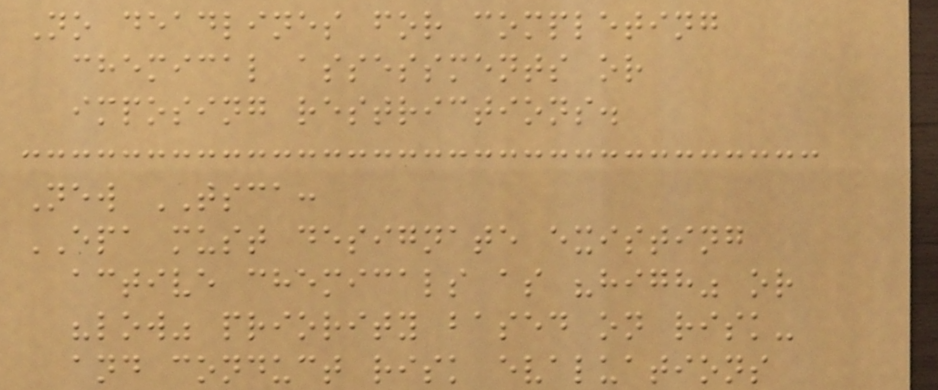No deadlines for completing
chemical assessments or
imposing restrictions.
New TSCA:
EPA must designate existing
active chemicals as "high" or
"low" priority based on risk-
and conduct risk evaluations
